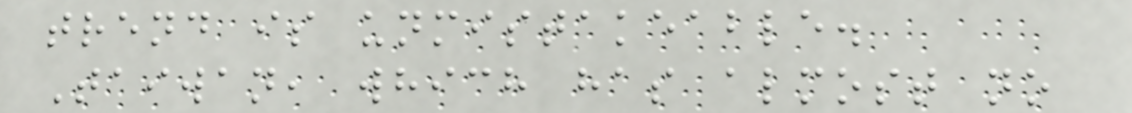trend is unmistakeable.
Taiwan, which has almost no
